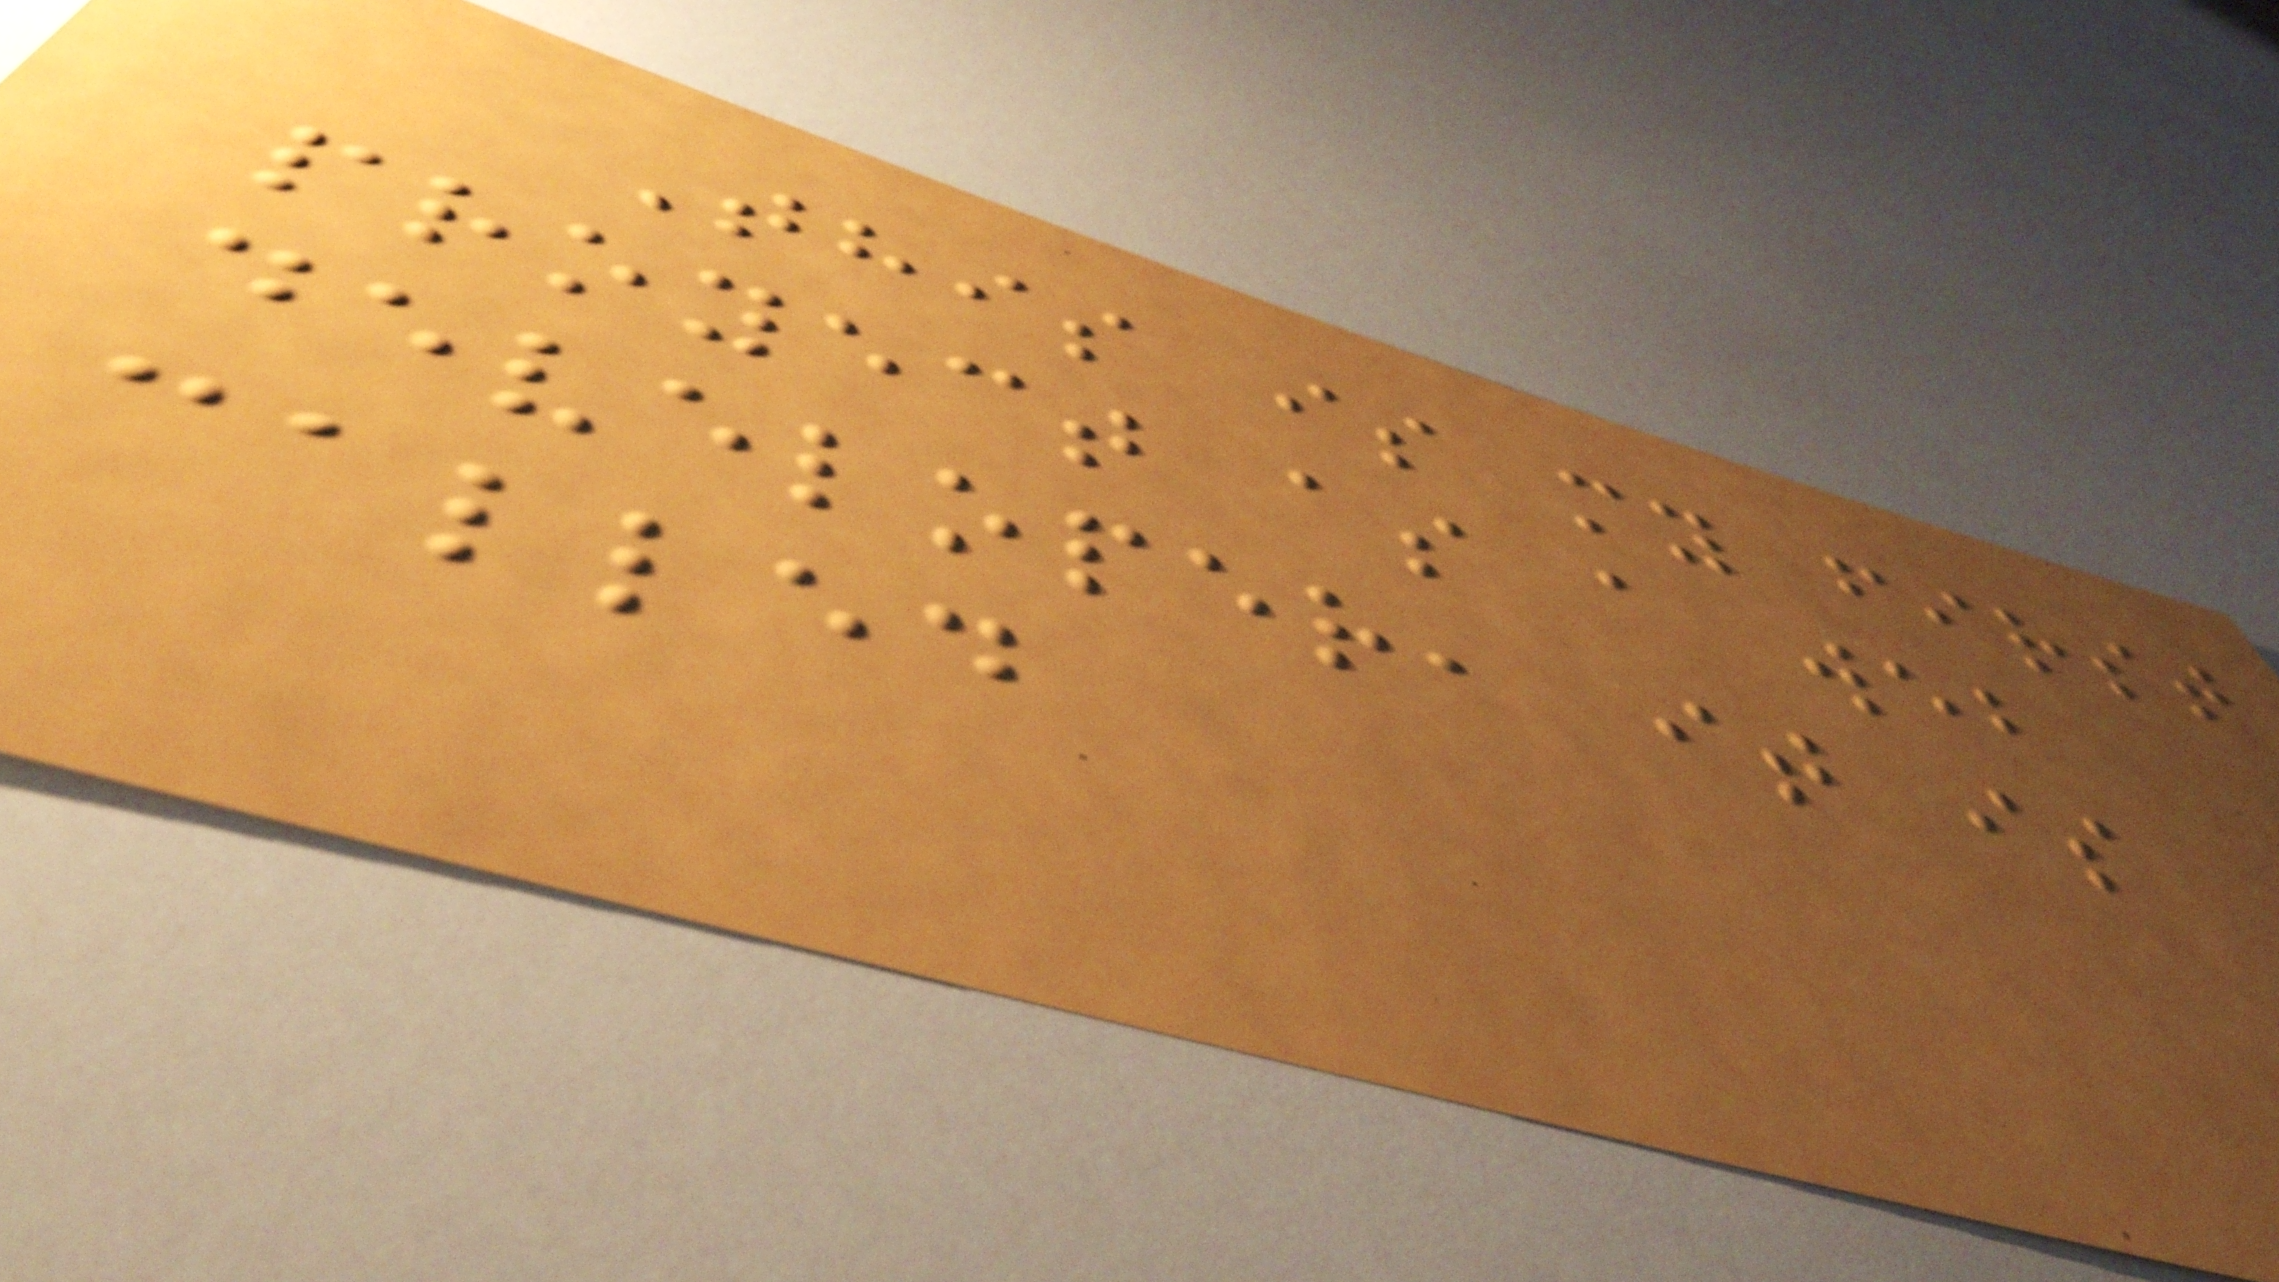This is my first
proyect as a web
developer, it is
called
